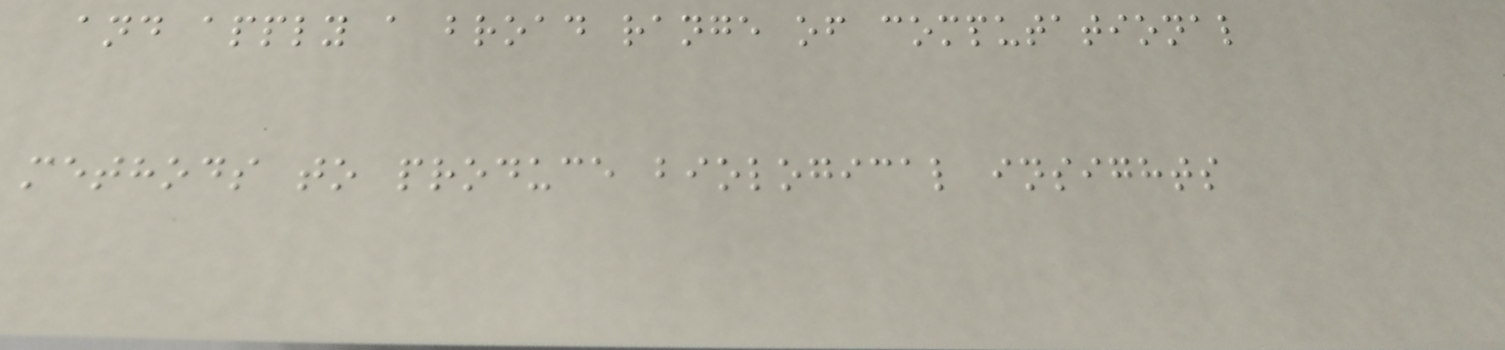and apply a broad range of computational
methods to produce biological insights
